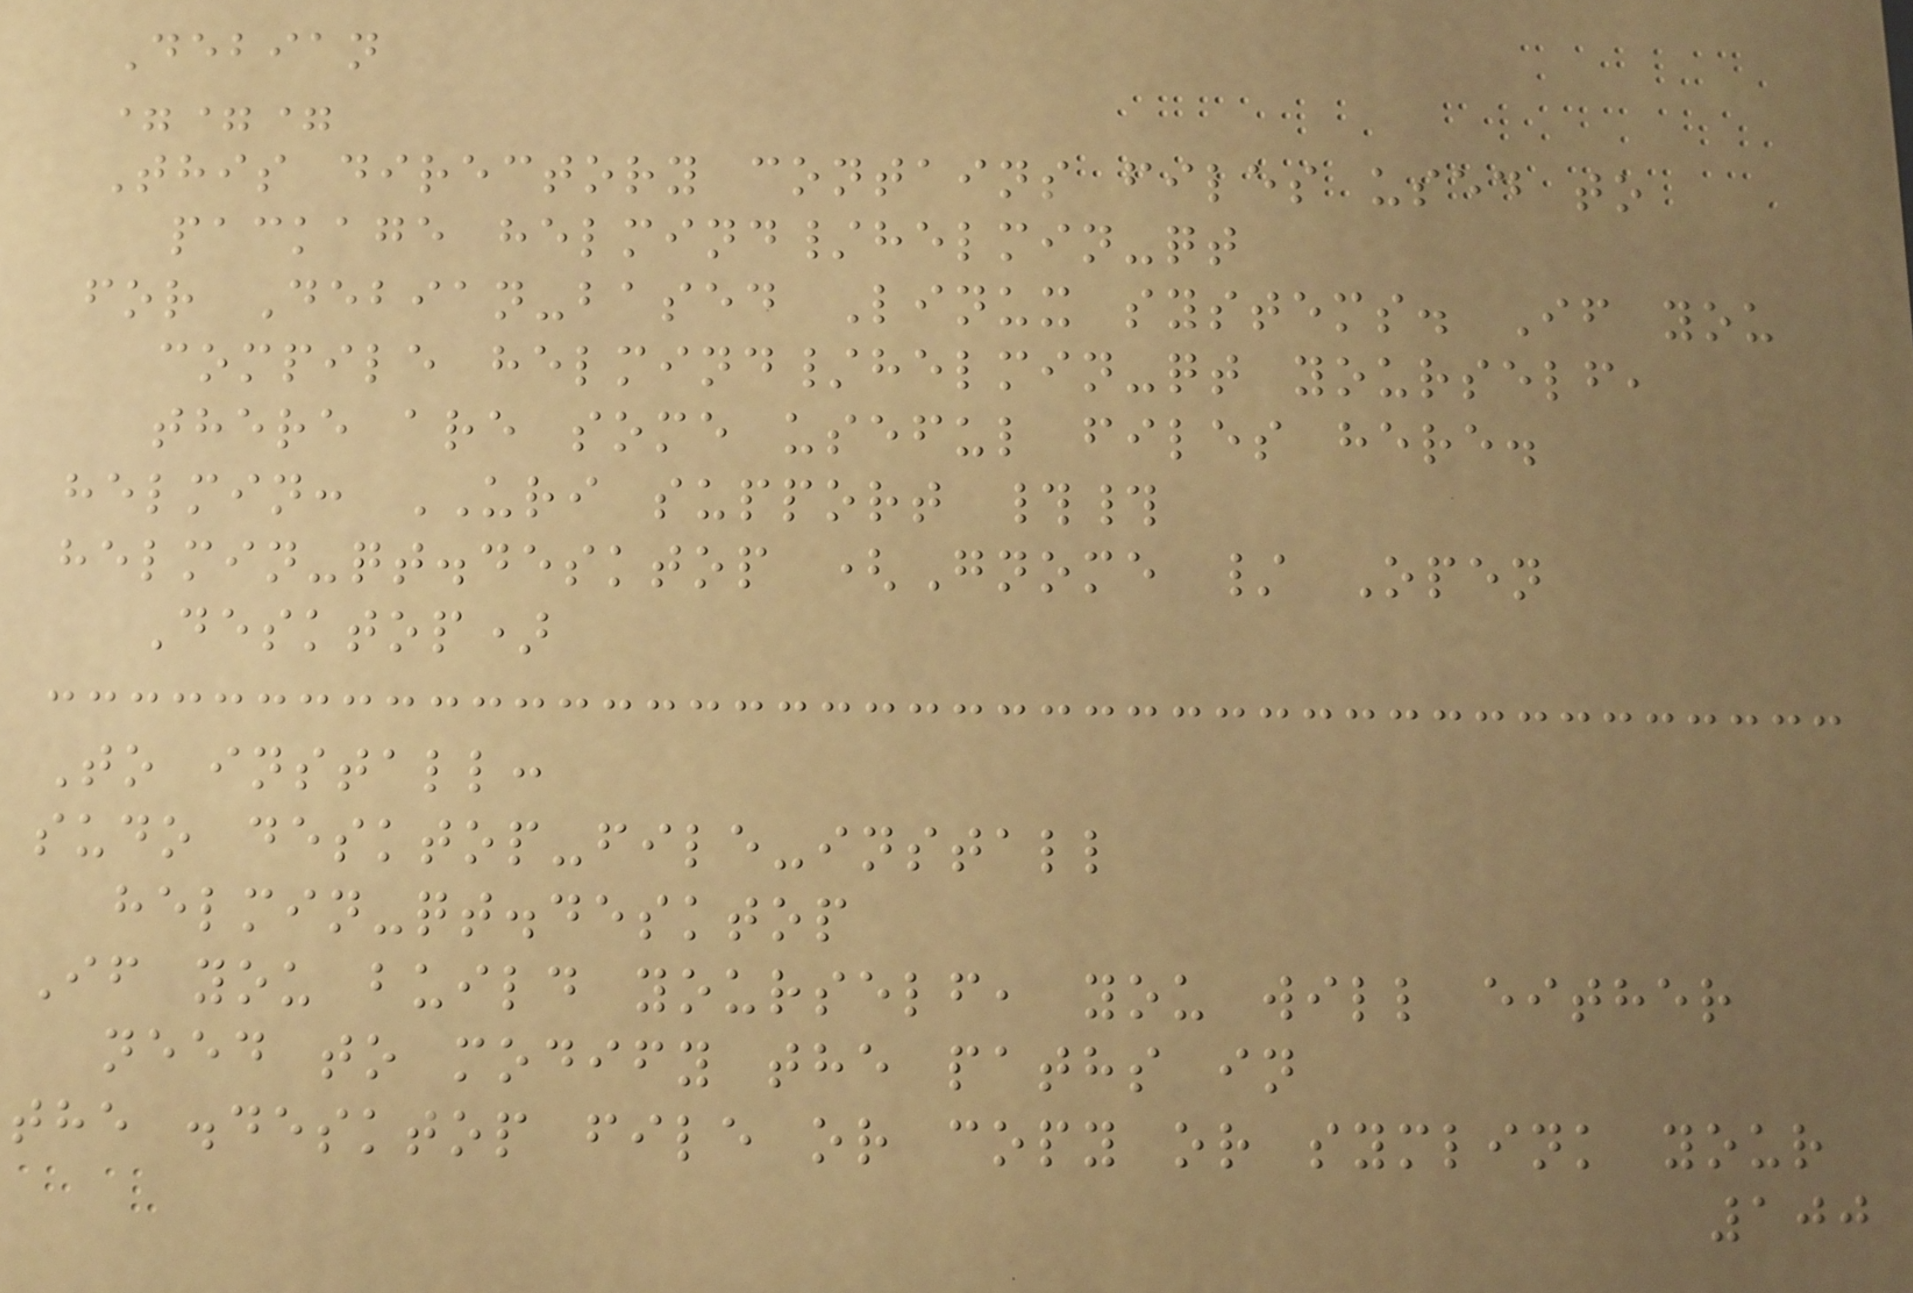Debian
===
This directory contains files used to
package helmind/helmin-qt
for Debian-based Linux systems. If you
compile helmind/helmin-qt yourself,
there are some useful files here.
helmin: URI support ##
helmin-qt.desktop (Gnome / Open
Desktop)
To install:
sudo desktop-file-install
helmin-qt.desktop
If you build yourself, you will either
need to modify the paths in
the .desktop file or copy or symlink your
100
